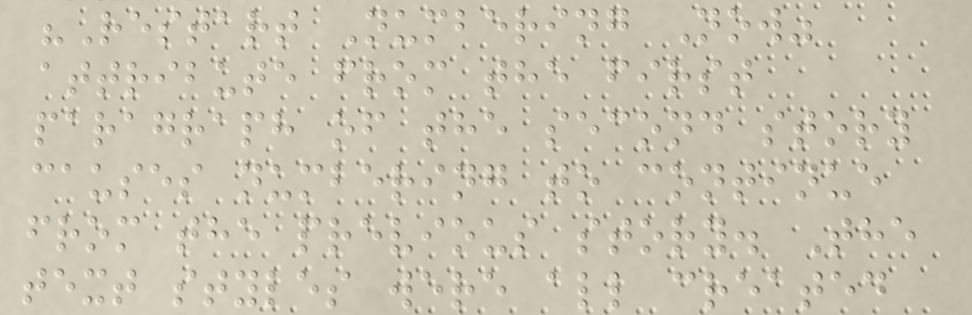"Restart Numbering Now"
attribute from the first
paragraph of the second story
causes numbering to continue
from the previous story. The
text styles were all created
